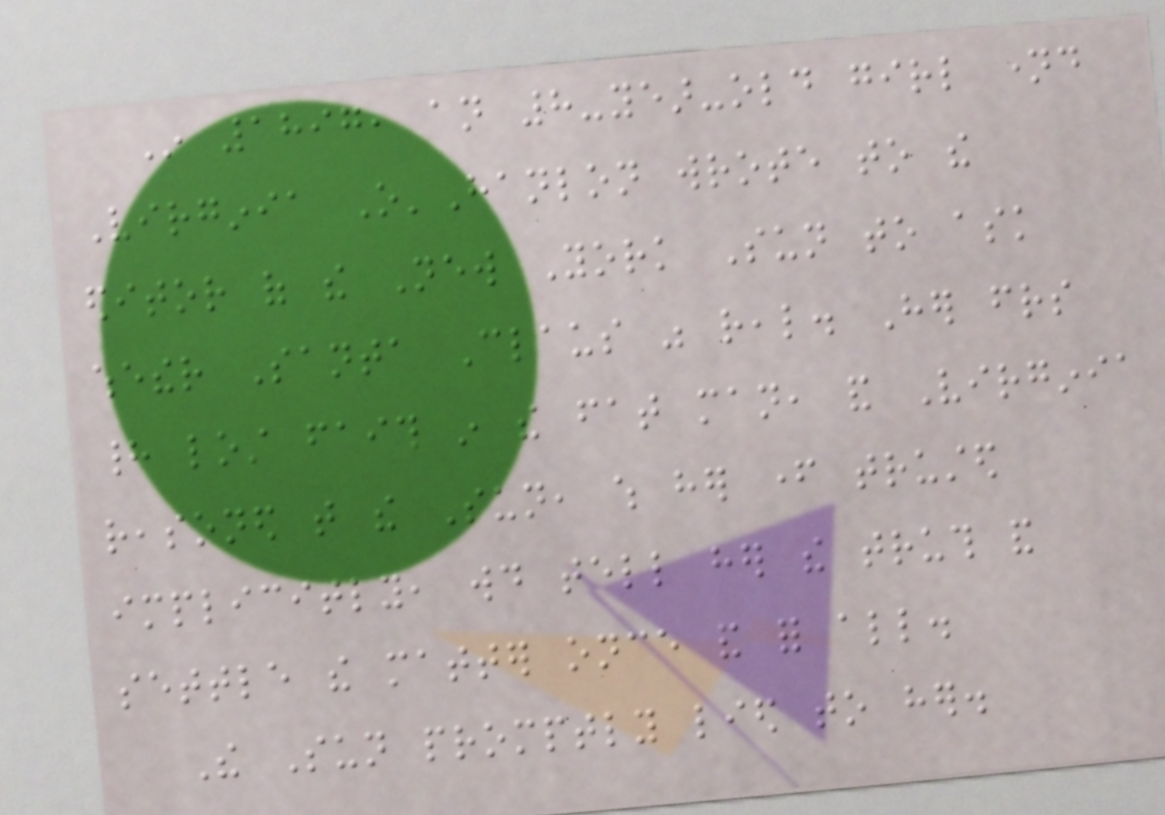In 1897, an 8-year-old girl named
Virginia O'Hanlon wrote to the
editor of the New York Sun to ask
whether Santa Claus was real. Her friends
had lost faith in the fat man, and Virginia
reasoned that the Sun, which her father trusted
implicitly, would tell her the truth and
settle the matter once and for all.
The Sun promptly lied to her.
